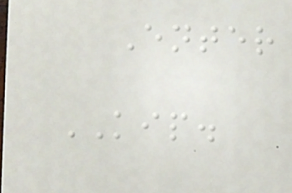Enter
KIP.
